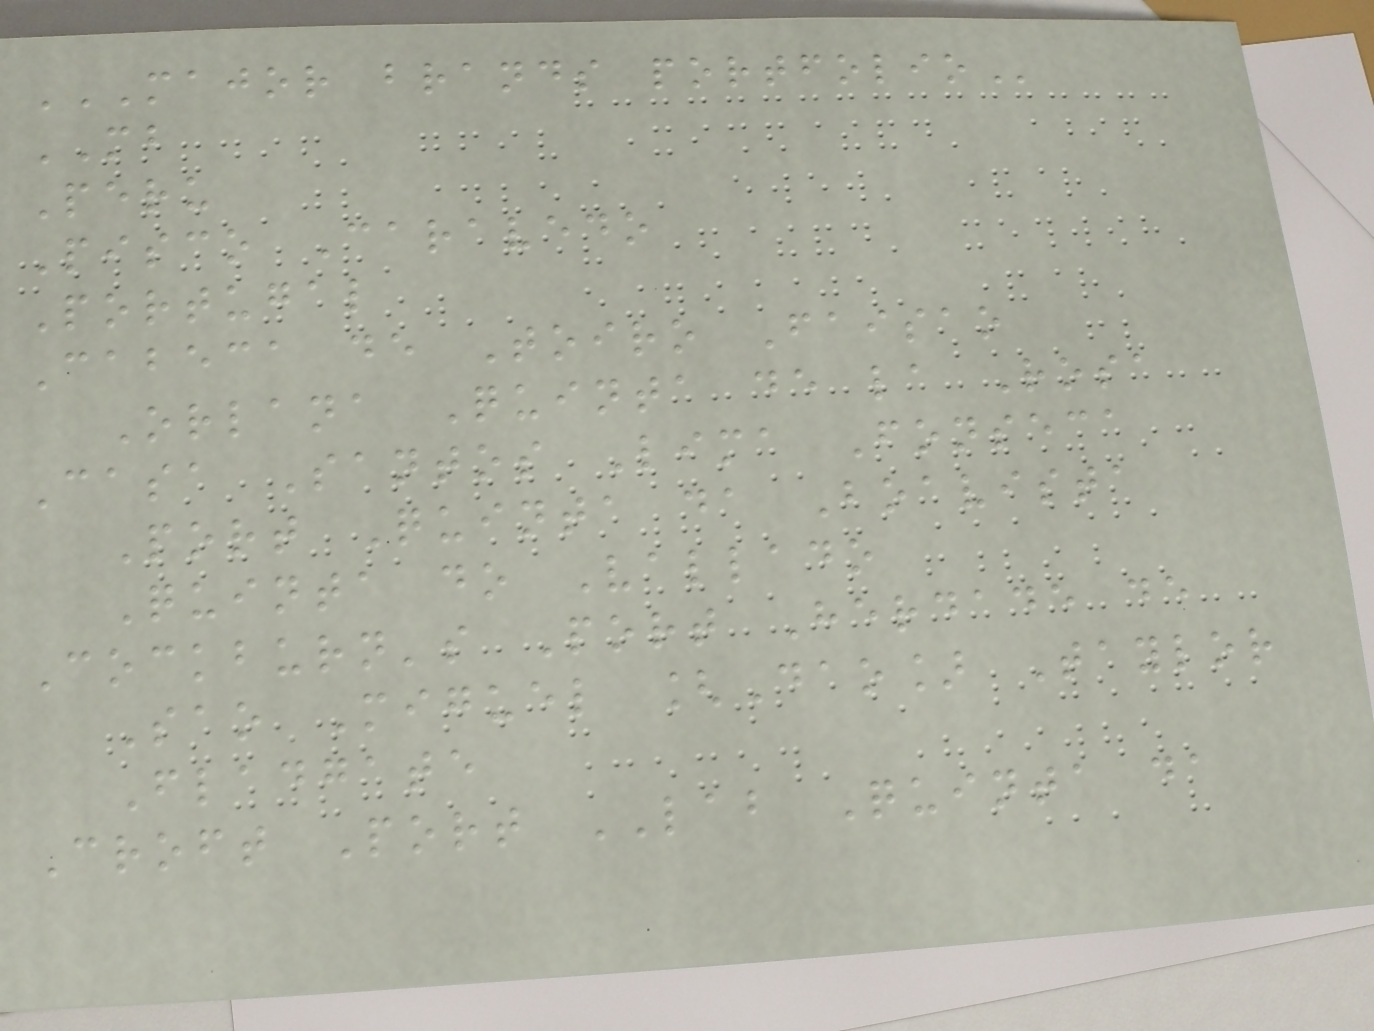MAJOR BRANDS PORTFOLIO
MB
Peru
Pisco Caravedo
Portugal
Cabeca de Toiro Faisao
Orlana Quinta de la Rosa
Casa Santos Lima Fonseca
Port Quinta da Boavista
Quinta do Vallado
Cockburn's Port Herdade de
Sao Miguel [Dao] Taylor
Fladgate
Croft Port LAB Quinta da
